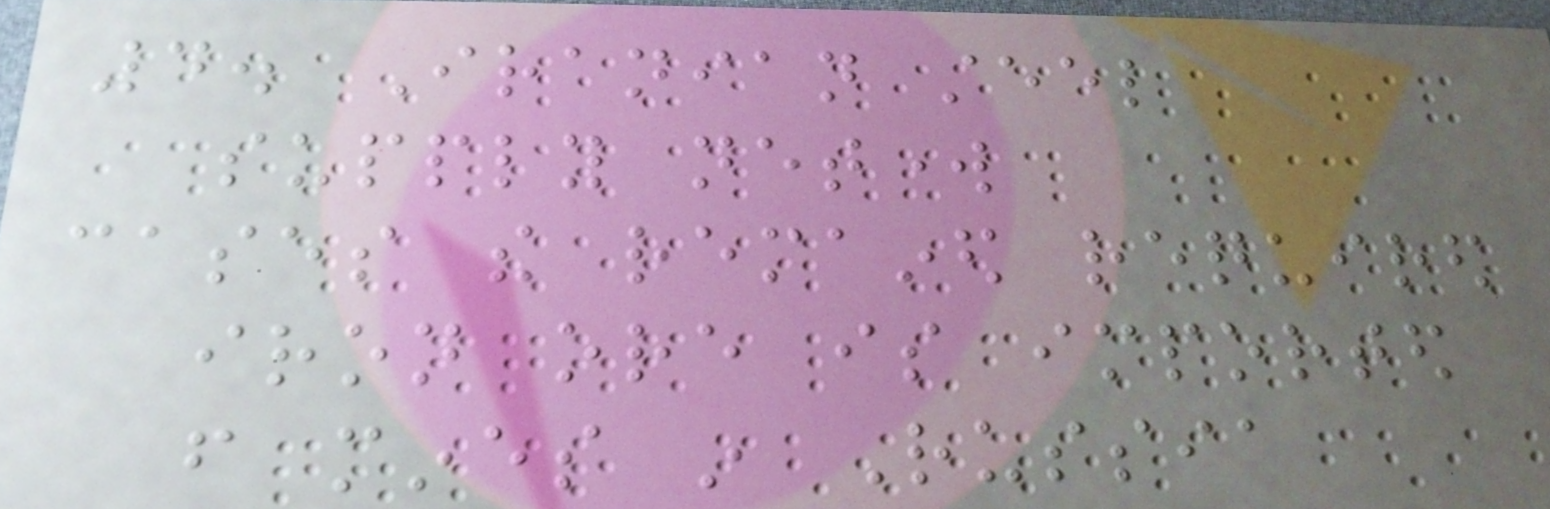4. Iranian steel
supply network
cases the remained required
iron ore is imported
from mines in Russia
